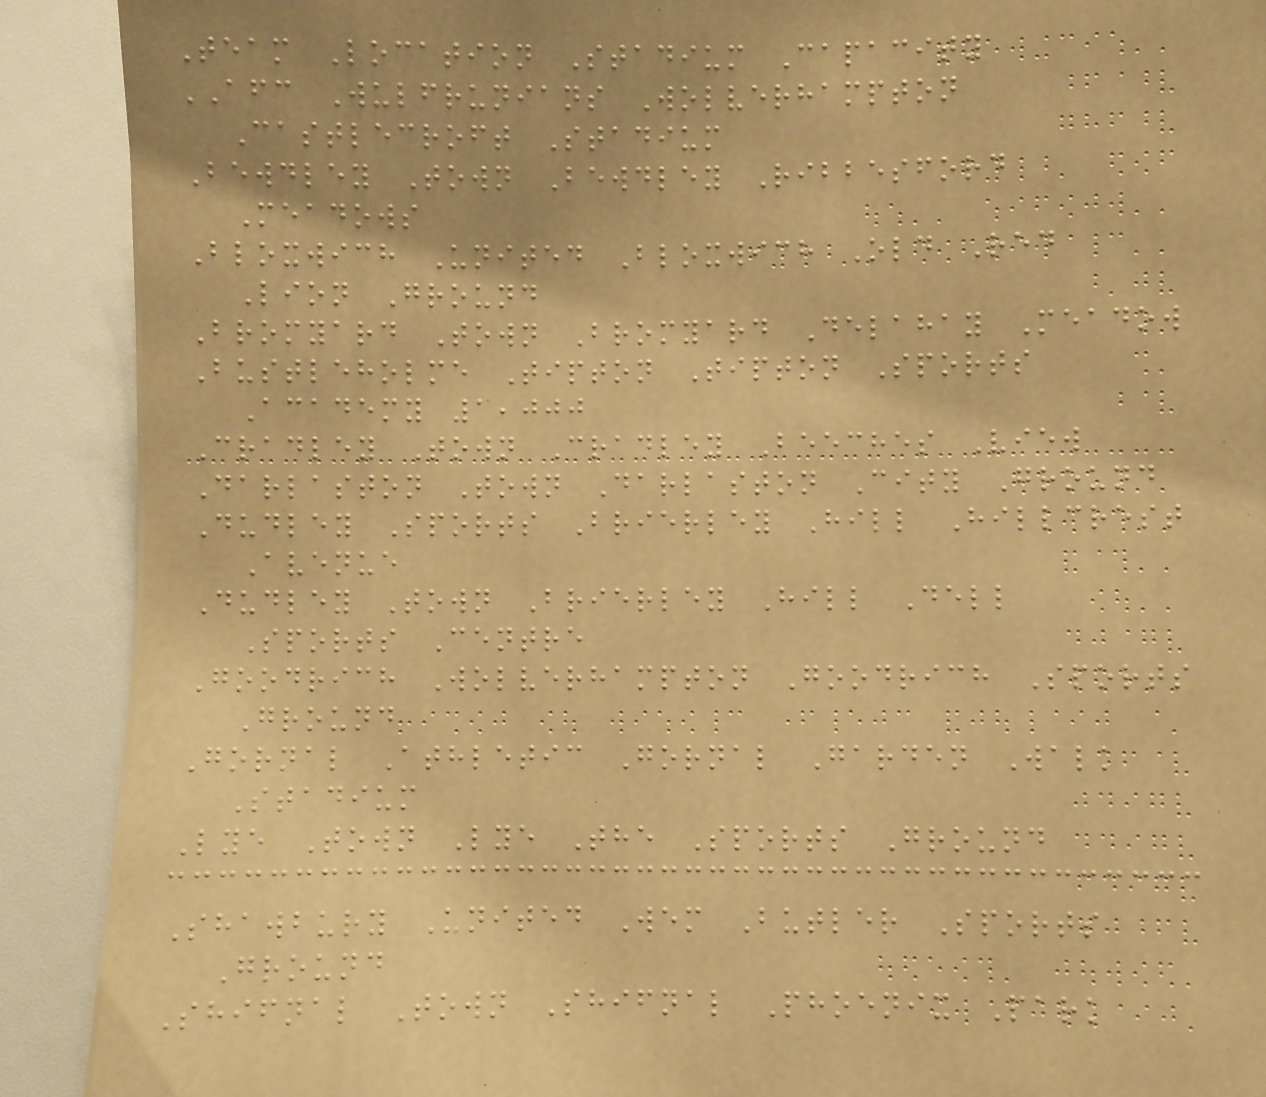Team Location Stadium Capacity
AFC Wulfrunians Wolverhampton
Castlecroft Stadium
Bewdley Town Bewdley Ribbesford
Meadows
Bloxwich United Bloxwich Old Red
Lion Ground
Bromyard Town Bromyard Delahay Meadow
Bustleholme Tipton Tipton Sports
Academy 1,000
Cradley Town Cradley Beeches View
Darlaston Town Darlaston City Ground
Dudley Sports Brierley Hill Hillcrest
Avenue
Dudley Town Brierley Hill Dell
Sports Centre
Goodrich Wolverhampton Goodrich Sports
Ground
Gornal Athletic Gornal Garden Walk
Stadium
Lye Town Lye The Sports Ground
Shawbury United Wem Butler Sports
Ground
Shifnal Town Shifnal Phoenix Park
